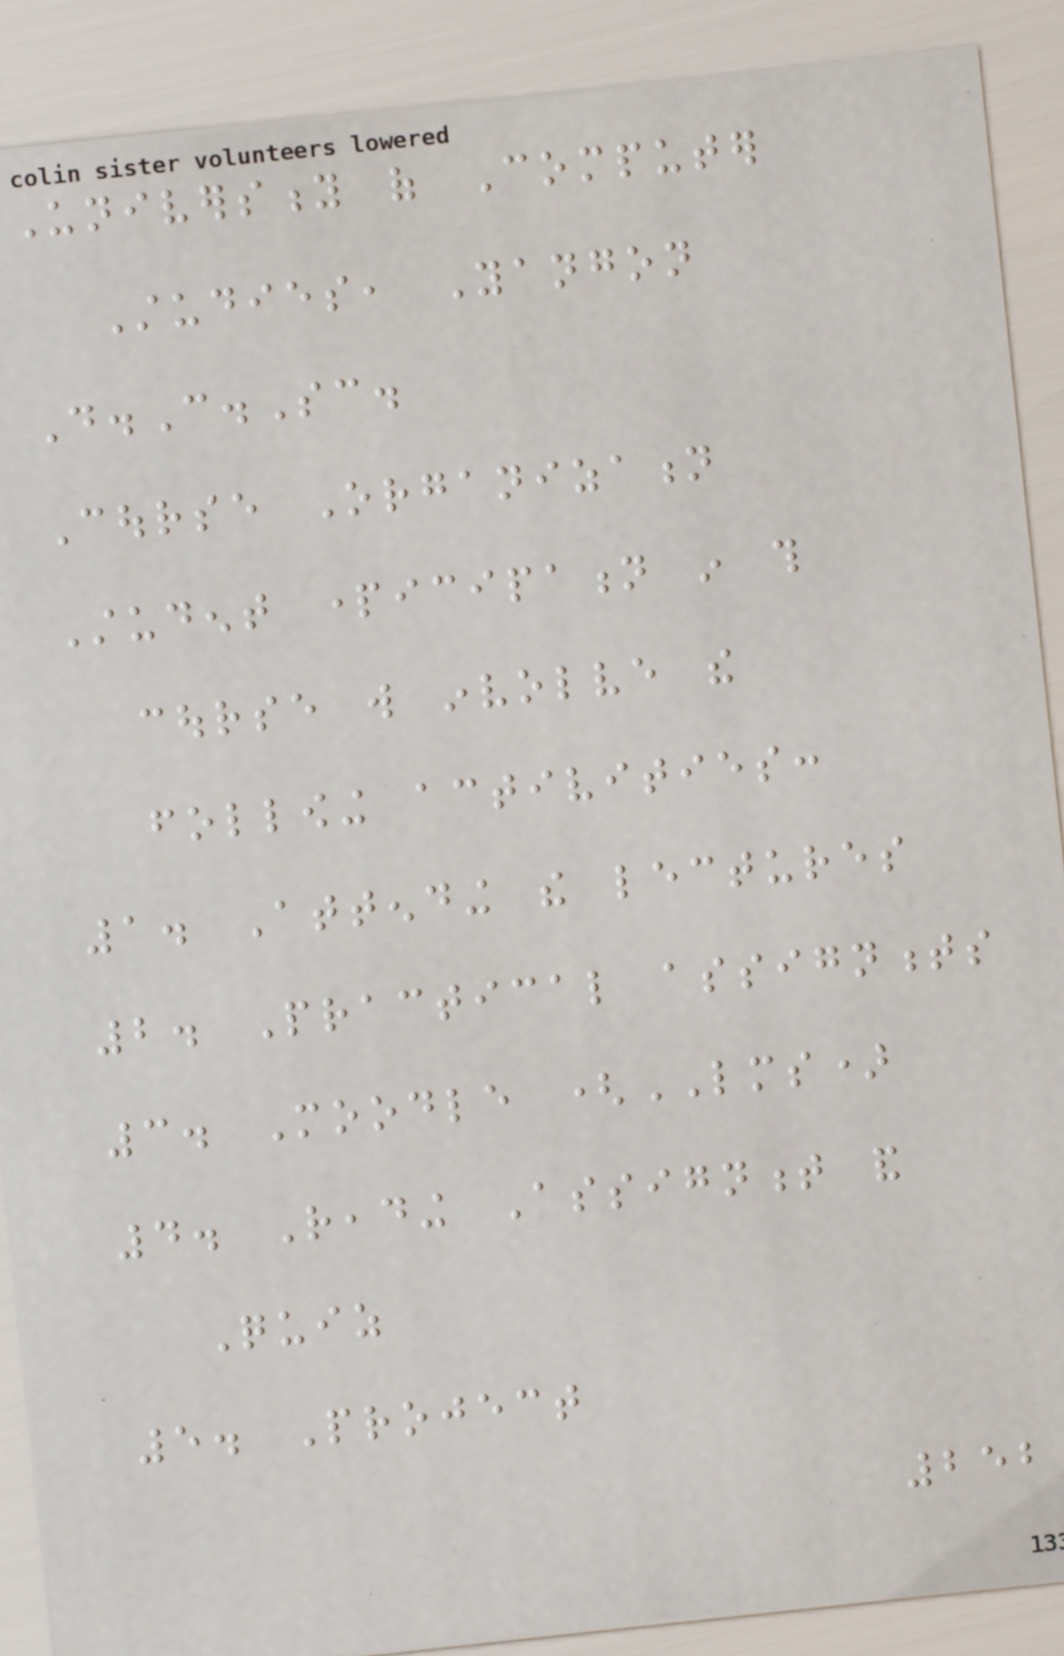University of Computer
Studies, Yangon
D.C.Sc.
Course Organization
Student participation in this
course will involve the
following activities:
1. Attending the lectures
2. Practical assignments
3. Moodle (LMS)
4. Reading Assignment and
Quiz
5. Project
252
